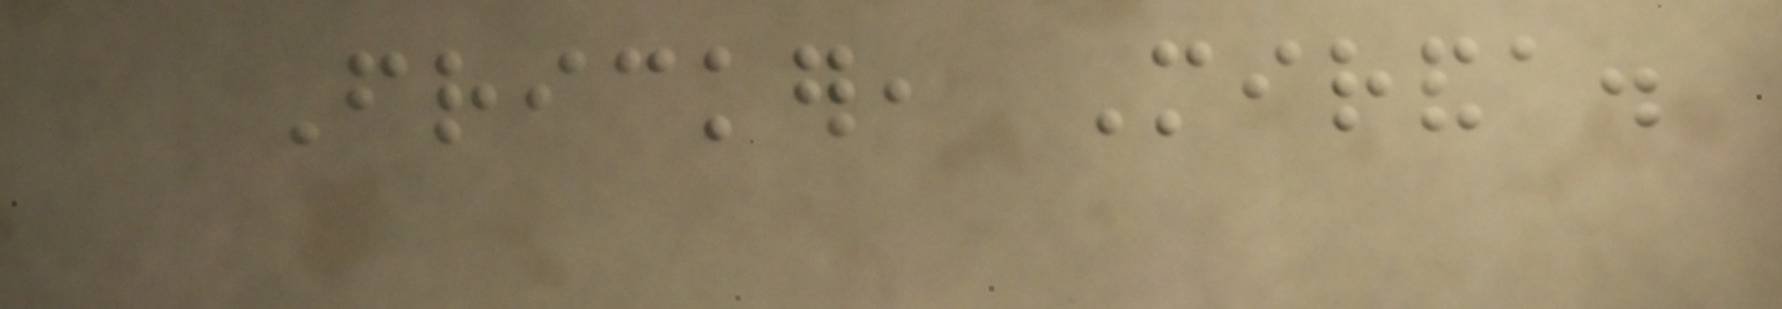Fricker, Miranda.
